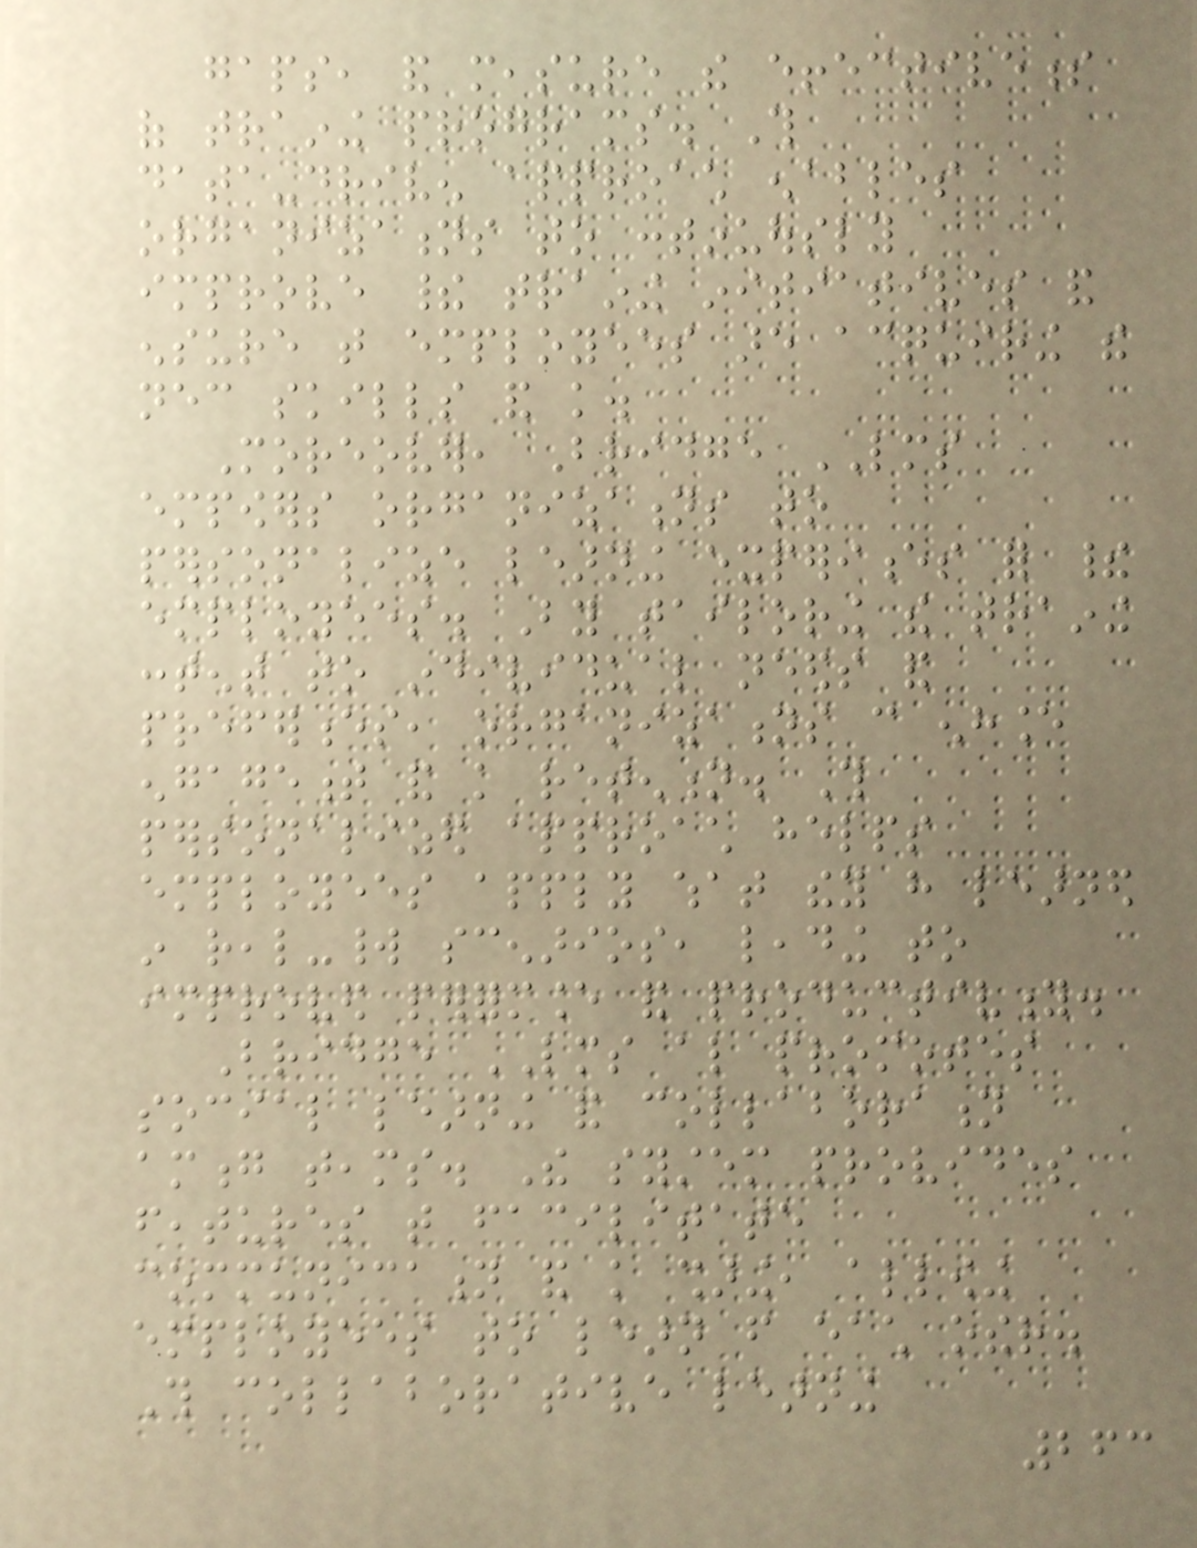gaps, and measure the effectiveness
of training programs. This
data-driven approach enables
organizations to continuously
improve their training initiatives and
ensure that employees are acquiring the
necessary skills and knowledge.
Moreover, Bridge LMS
empowers organizations to
personalize learning experiences for their
employees. By tailoring the training
content to individual needs and
preferences, organizations can enhance
engagement and knowledge retention. This
personalized approach helps
employees apply what they have learned
in real-world scenarios, leading to
improved performance and productivity.
Bridge LMS also promotes
social learning and collaboration
among teams. The system provides
features that facilitate
communication and knowledge sharing, allowing
employees to learn from each other.
This collaborative learning
263
